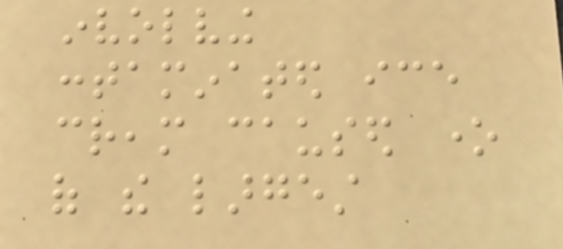involving
contaminated ice
cream caused one
of the largest
